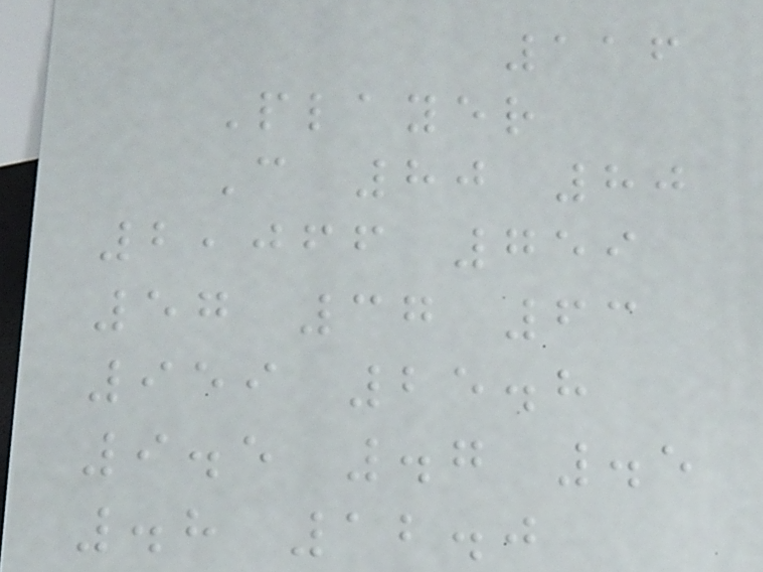116
Player
C 80 80
2,066 759
57 37 63
959 25.8
9.5 .7 .5
.8 12.0
